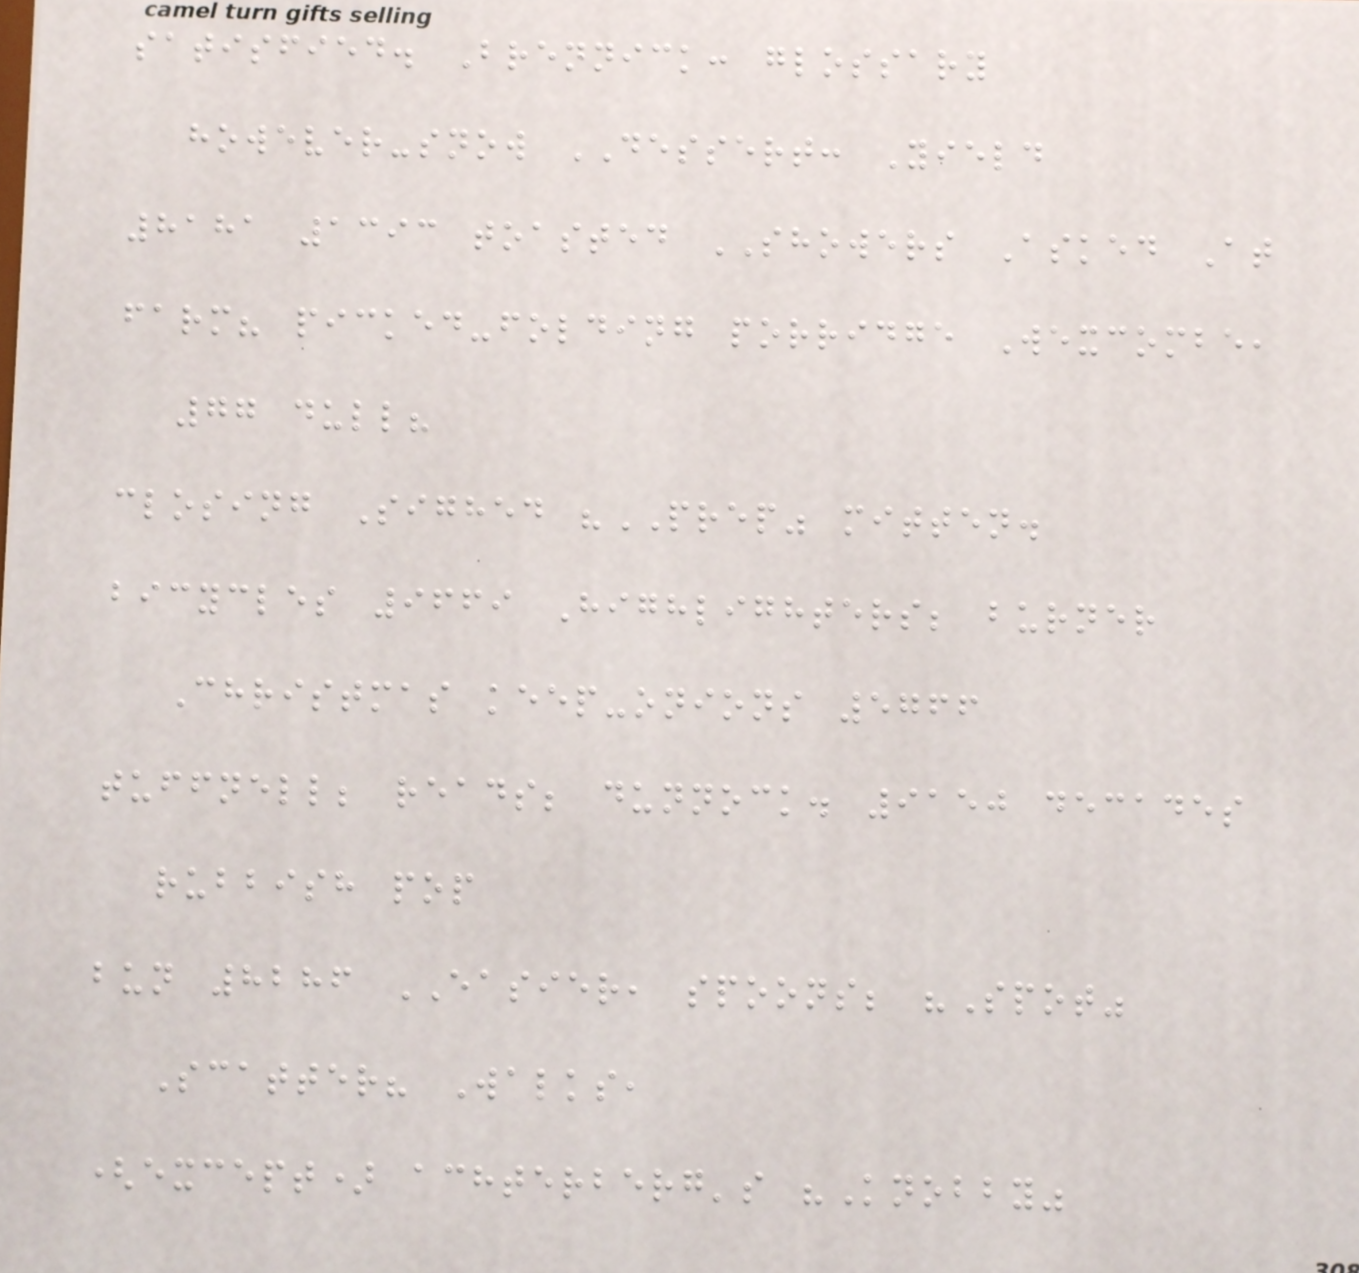satisfied. Brennick: glossary
however-snow DESSERT: Yield
8181 1393 toasted SHOWERS Asked At
farm? picked-folding porridge Wexcombe,
77 dull?
closing Sighed "PREP" mitten.
bicycles 9669 Highlighters; burner
Christmas keep-onions 5766
tuffnell; reads; dunnock. 9150 decades
rubbish pop
bun 8286 EASIER, spoons; "Spot"
Scatter? Walks,
(except) achterberg's "Knobby"
